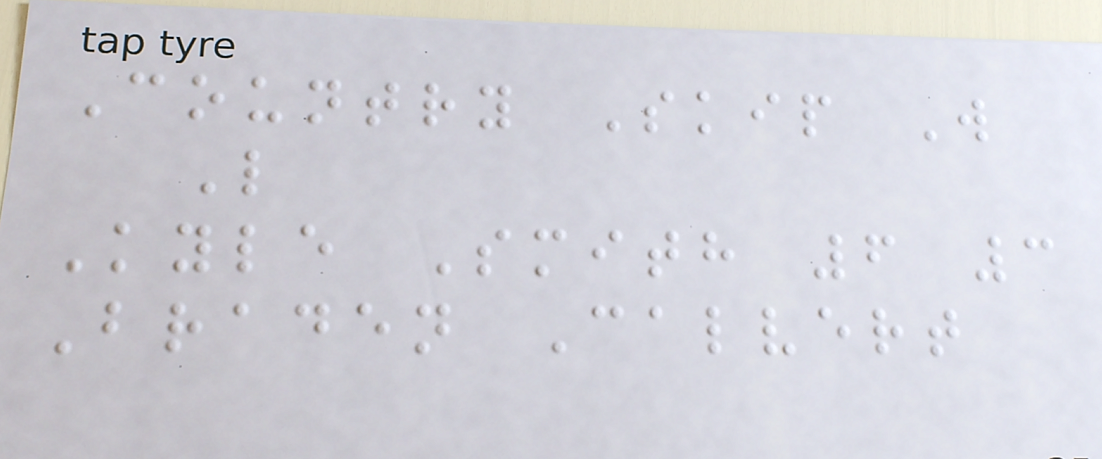Country Skip W
L
Kyle Smith 6 3
Braden Calvert
